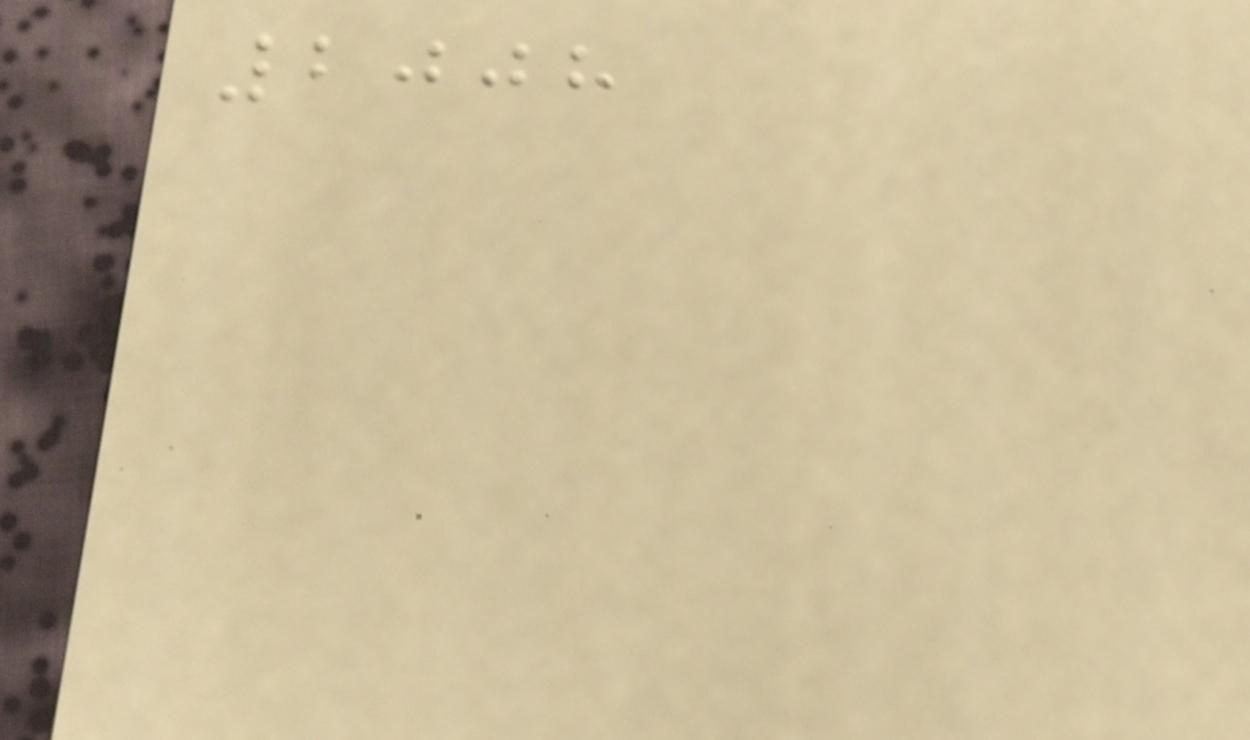2008
